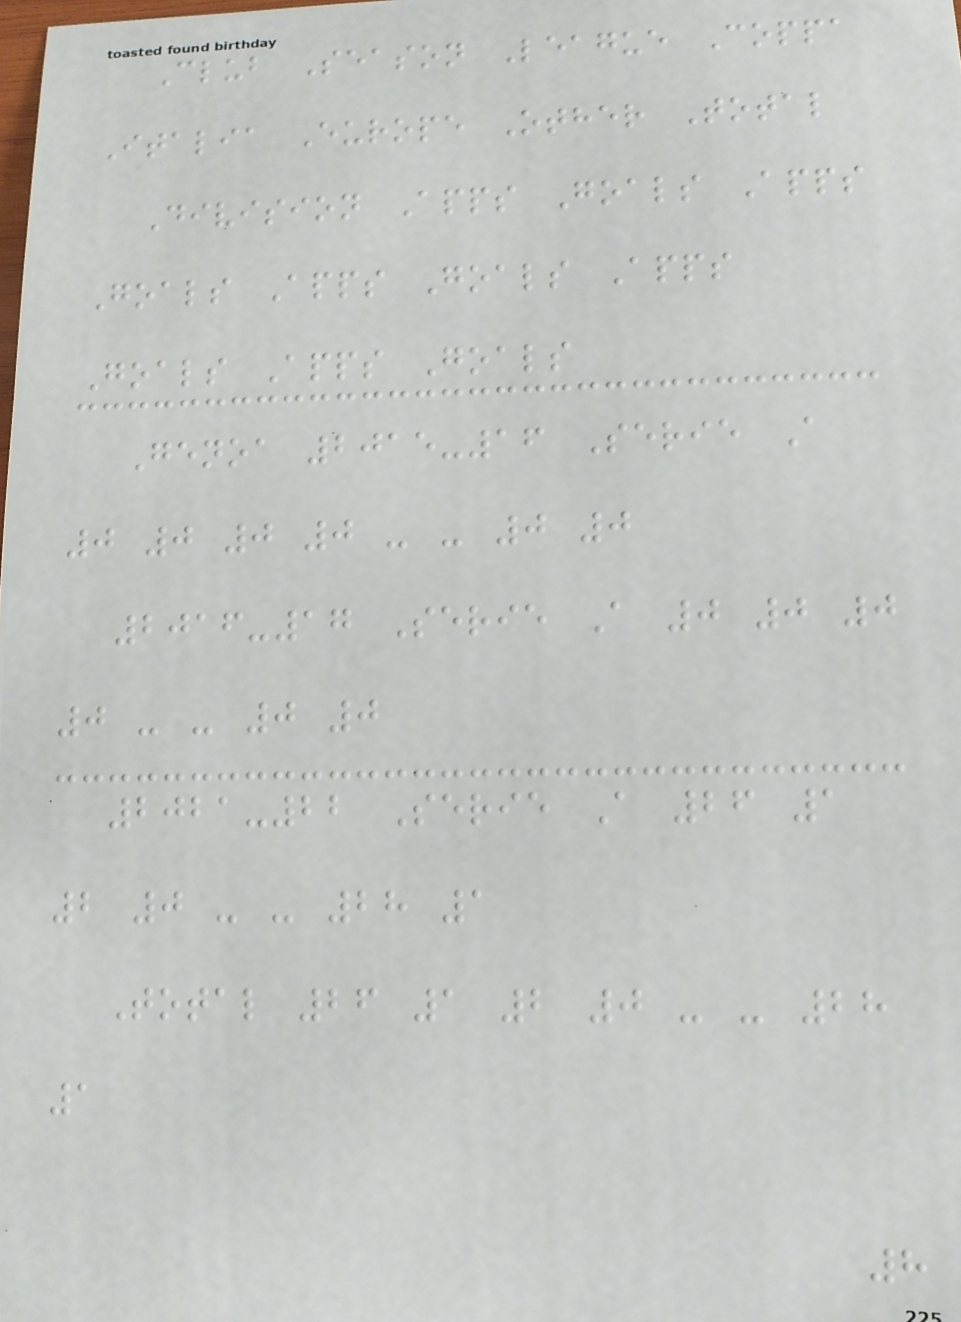Club Season League Coppa
Italia Europe Other Total
Division Apps Goals Apps
Goals Apps Goals Apps
Goals Apps Goals
Genoa 2015-16 Serie A
0 0 0 0 - - 0 0
2016-17 Serie A 0 0 0
0 - - 0 0
2021-22 Serie A 26 1
2 0 - - 28 1
Total 26 1 2 0 - - 28
1
8
